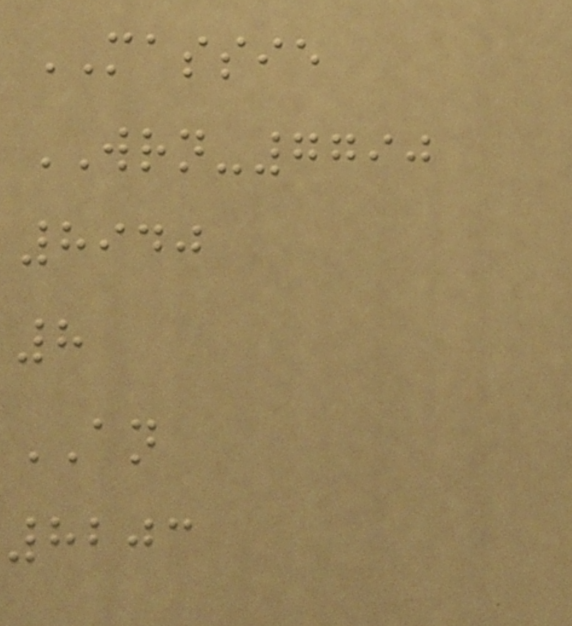MASSIE
WRN-7790
8940
8
AN
8203
